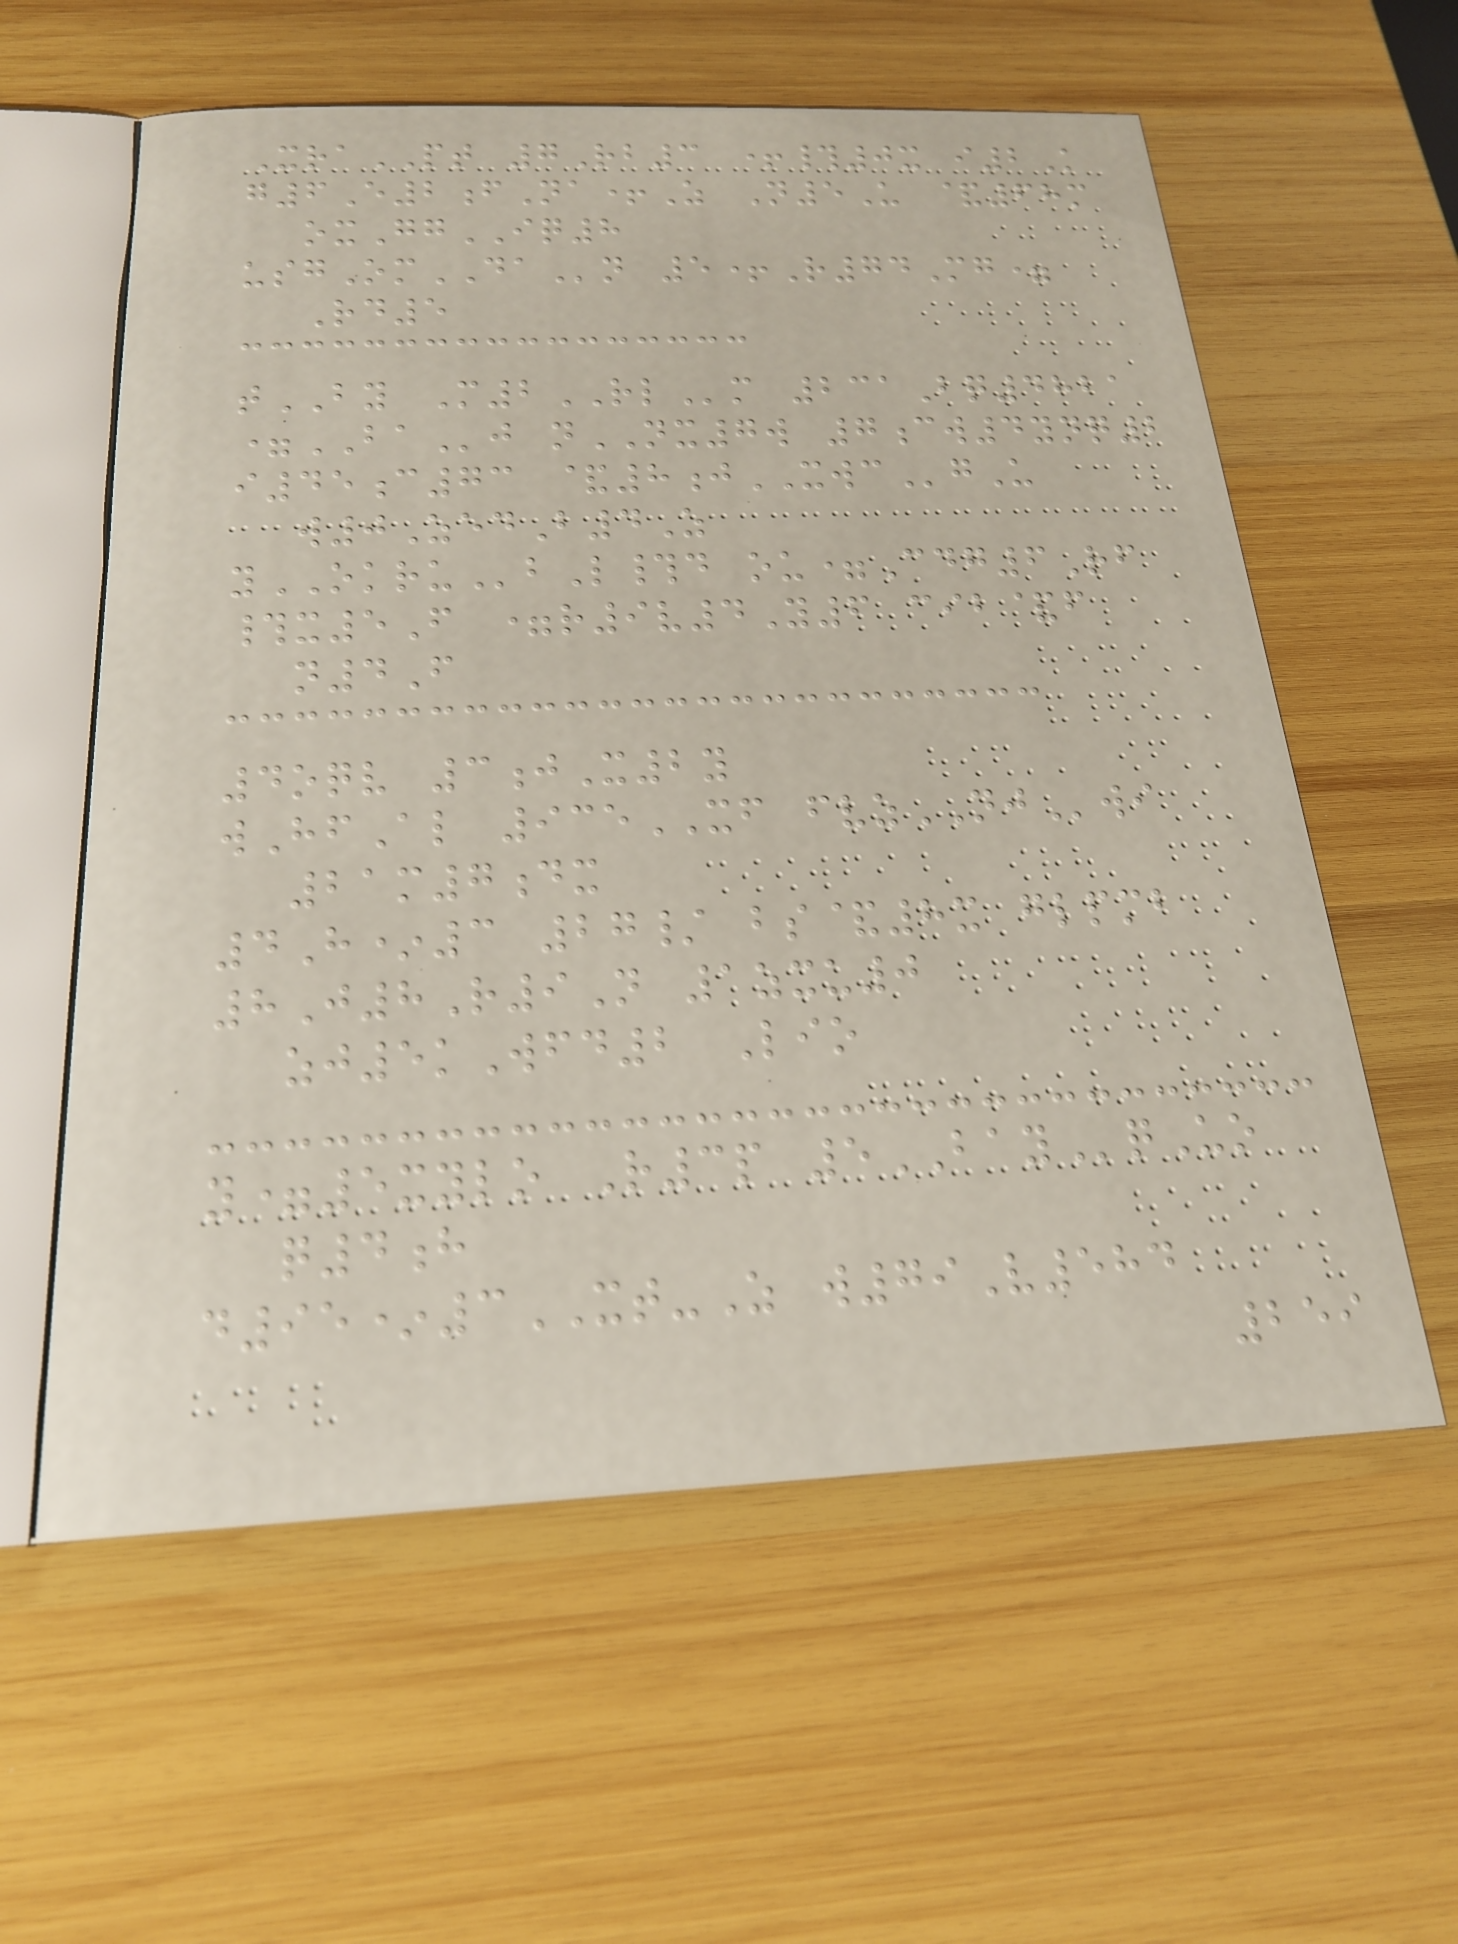XraPT 7Rb3 +#0x i2K
g6E2fNa+Z N5U &68m
oxGgIQ8
usgOmDAn 5+R74Mg=
Rd5
tBY M2RLm 231Bq4821
=BAj nNX7w 7cw4ynq2
i45c73 &8jXWCgU
w0ZedB4Z
yOKRUbL#d ou=Cdg6Rf
#x5F =r9v4Y6 cib&f
n4F
4oqv 3jX2y
wHfAl 935XF fvzNJwi
21m7dx
4H*3 27/ bs&8x glpmb
8J8R9N 1zxu0
zj5kWfd2 Lio
y=5xylo R3p 5BAYqUo
q4h
d95*3XT-Z w79V584
259
